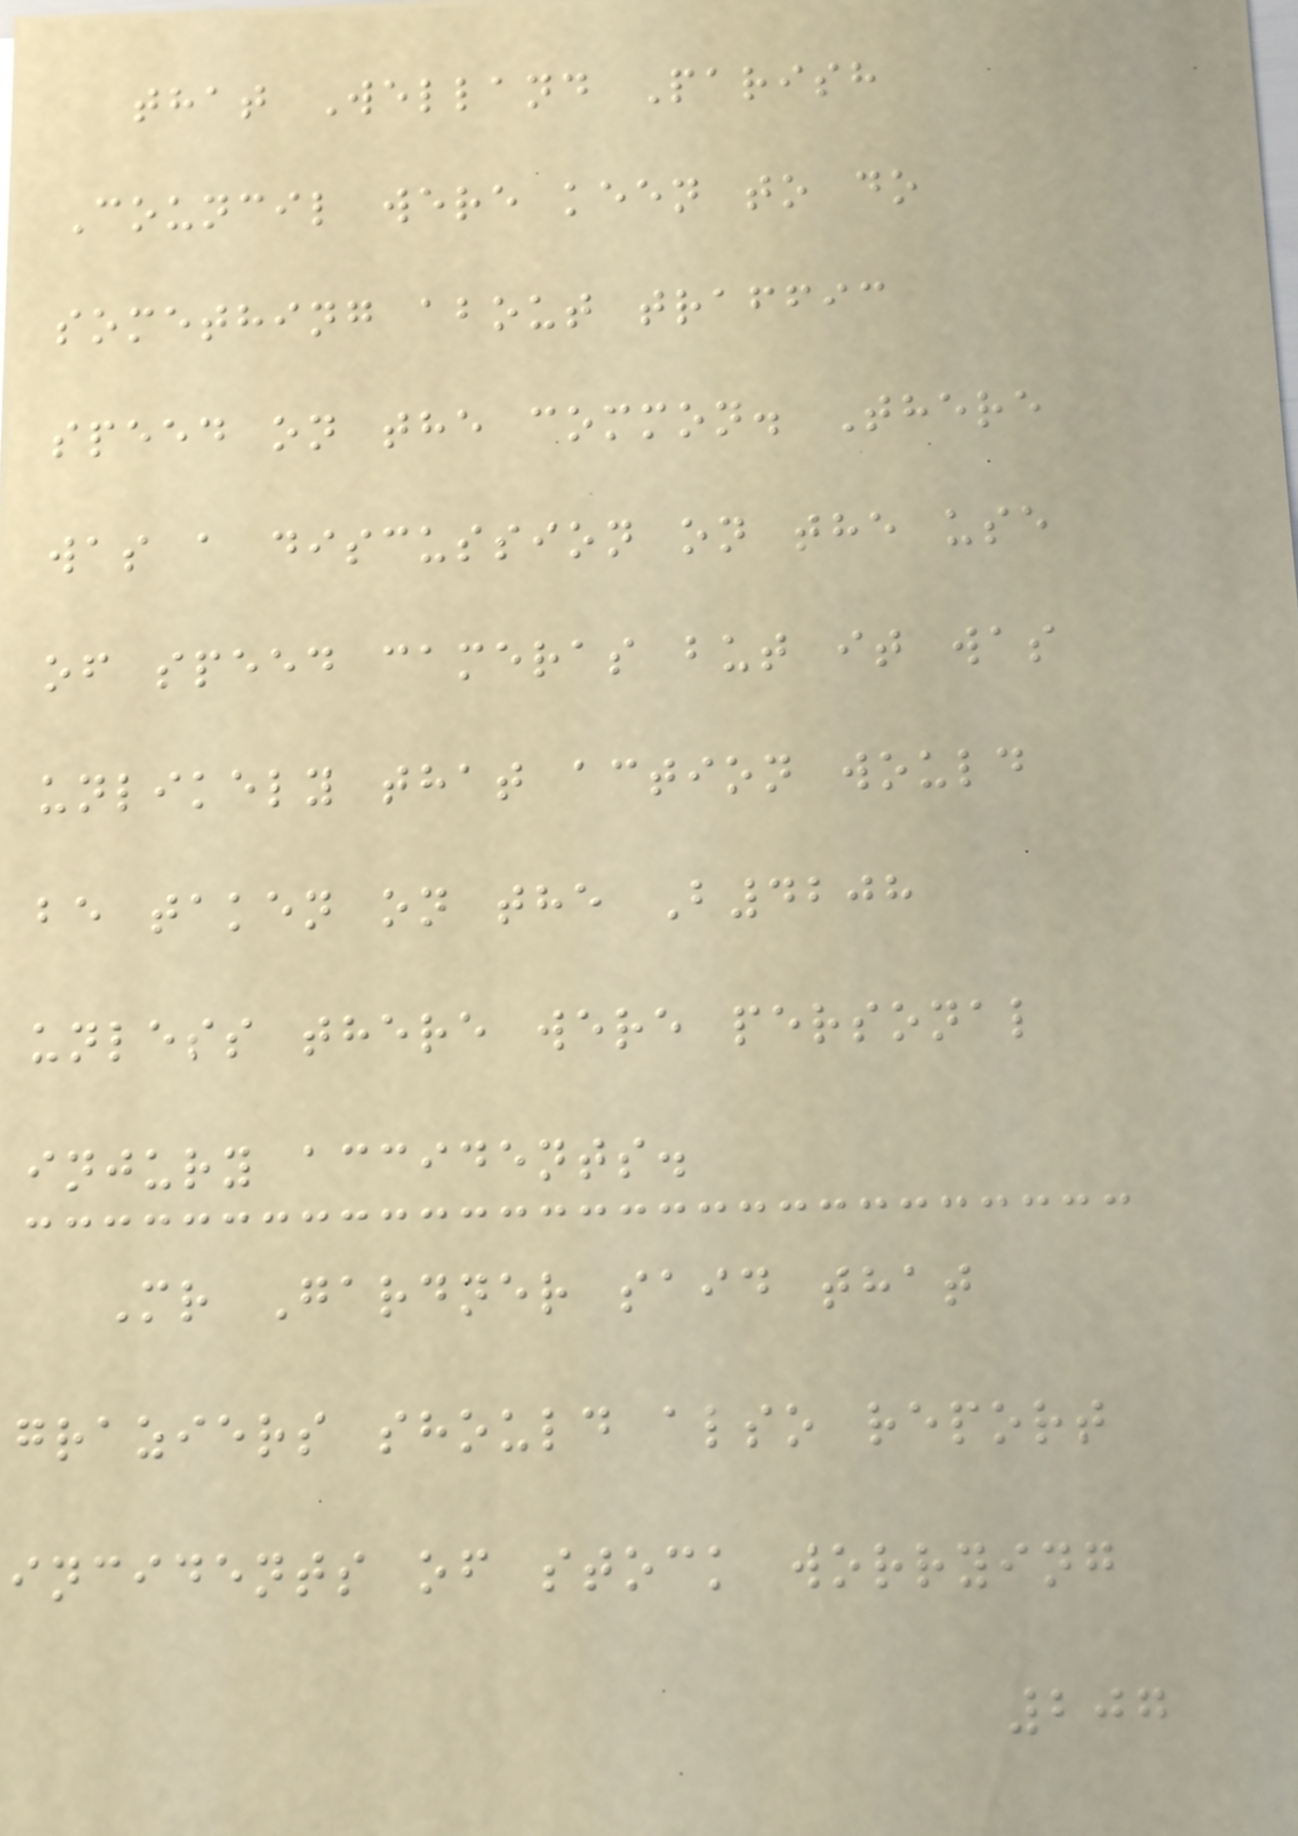that Welland Parish
Council were keen to do
something about traffic
speed on the common. There
was a discussion on the use
of speed cameras but it was
unlikely that action would
be taken on the B4208
unless there were personal
injury accidents.
Mr Gardner said that
graziers should also report
incidents of stock worrying
207
